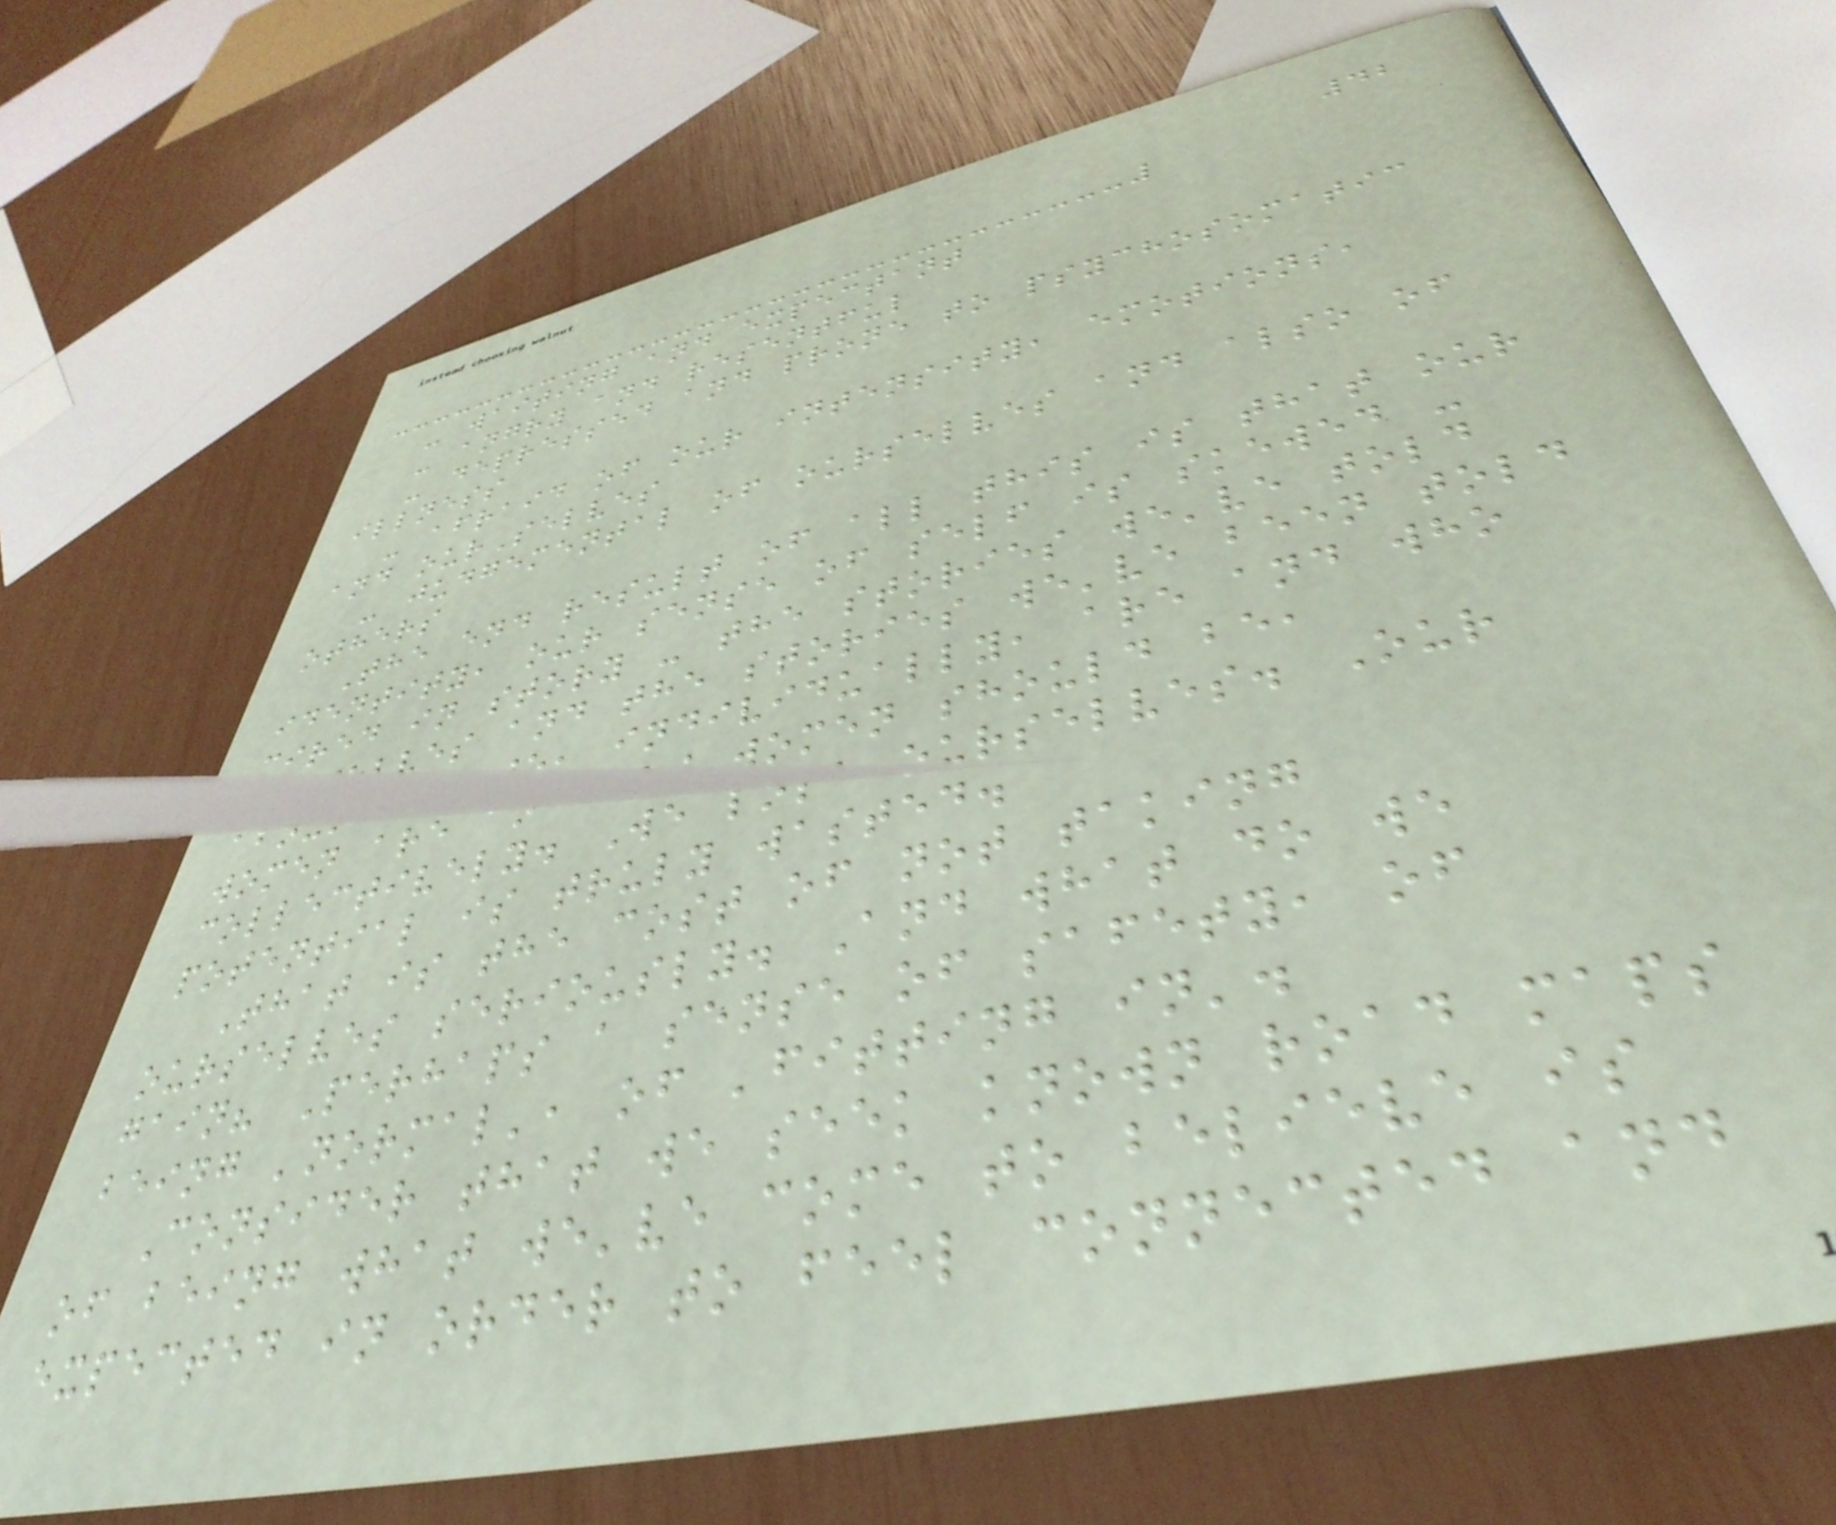42
- waiting and expectant
- angry and resentful
- depressed and prone to psychosomatic
illness
- afraid of our intensity, emotions,
and ourSelves
- judgemental of ourselves and also of
others
The end result of all this is that our
identity, our sense of self is skewed -
mired in story - the stories we've told
ourselves and the stories we've been told
about who we, individually, are and who
women are and how women should be,
collectively. We lose ourselves. Our
potential is truly wasted.
That is the cost of not taking
ourselves seriously. And what do we
gain? Perhaps a sense of safety, of
being 'normal', of 'fitting in'.
Consider that we seek known road maps
of being what we've come to believe is
expected in order to feel connected and
